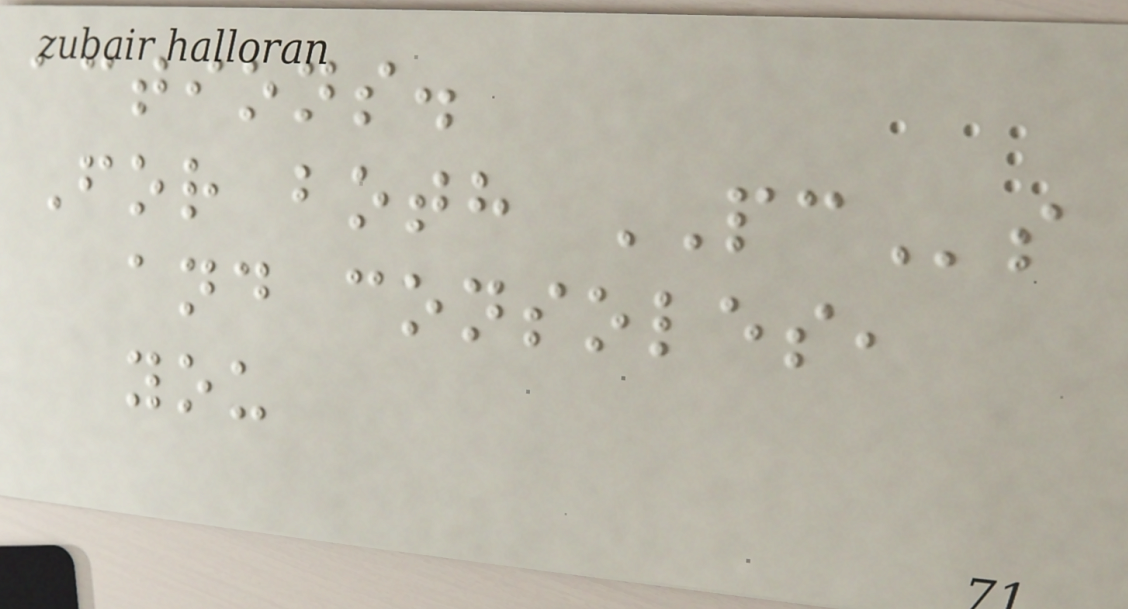actions.
For both PCs
and consoles,
you
